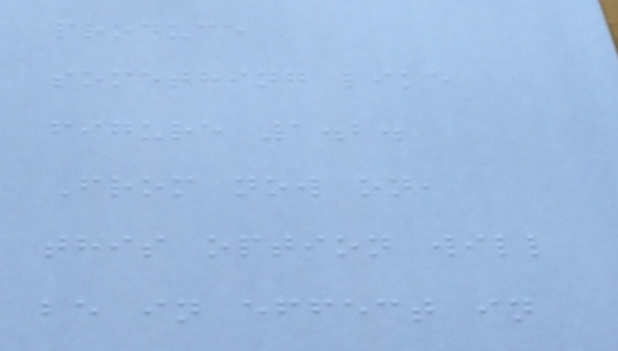produce
something like
figure 1.2.
From now on,
this option will
be in effect in
